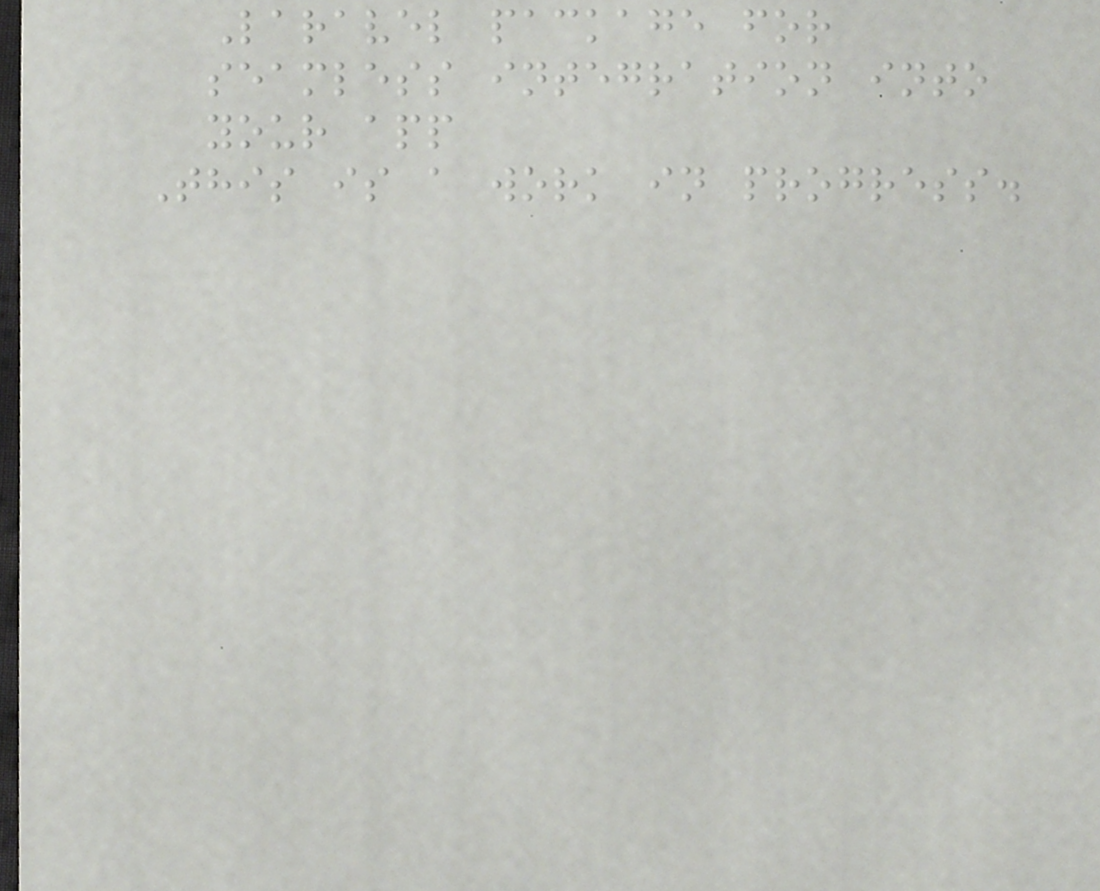Laravel package for
seamless integration into
your app
This is a work in progress.
